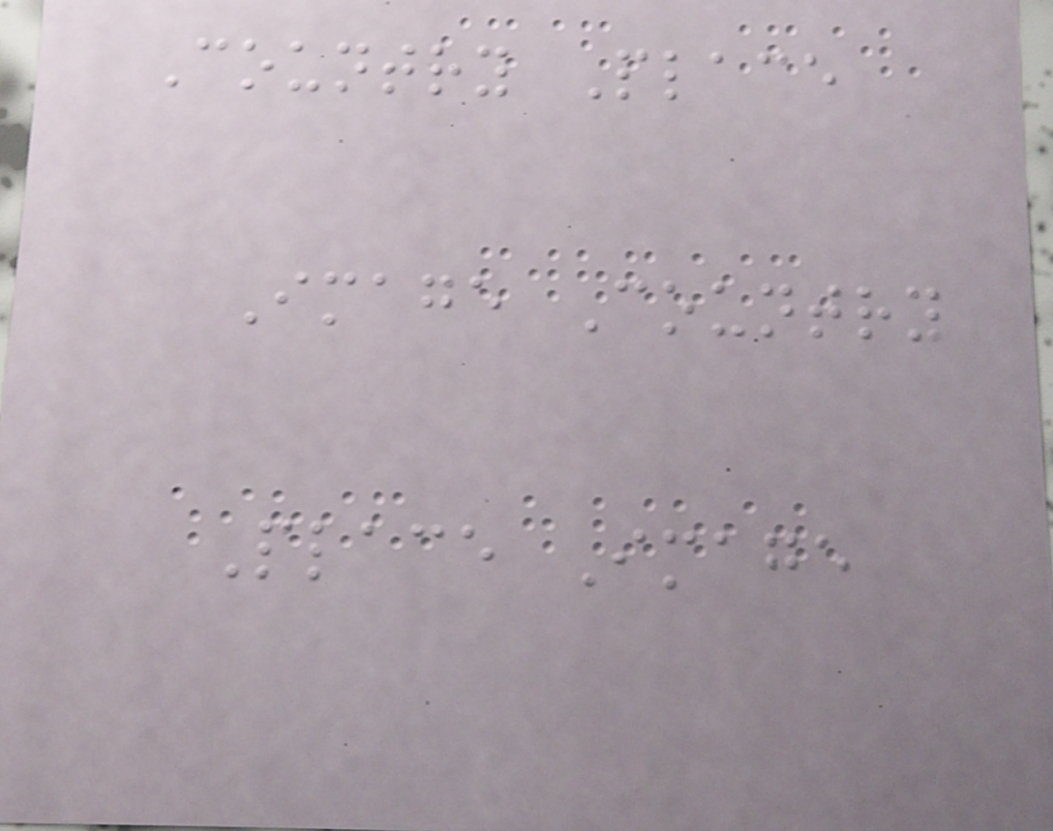Country Place
Image Country
Place Image
